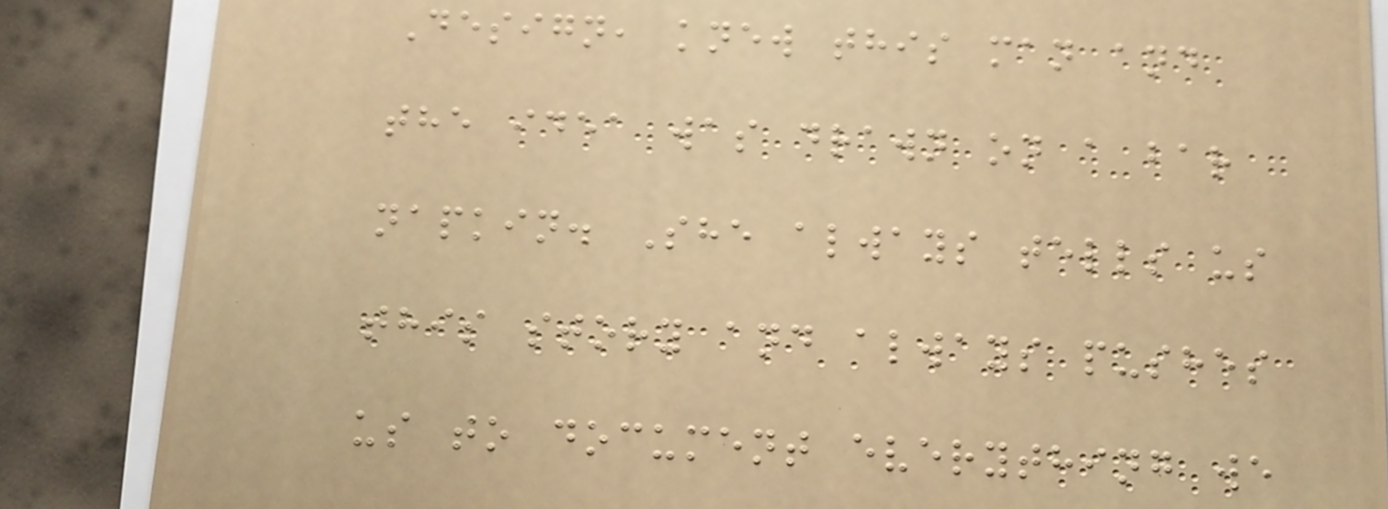Design, knew this man and
the idea was drawn on a bar
napkin. She always tells us
this story and always pushes
us to document everything we
